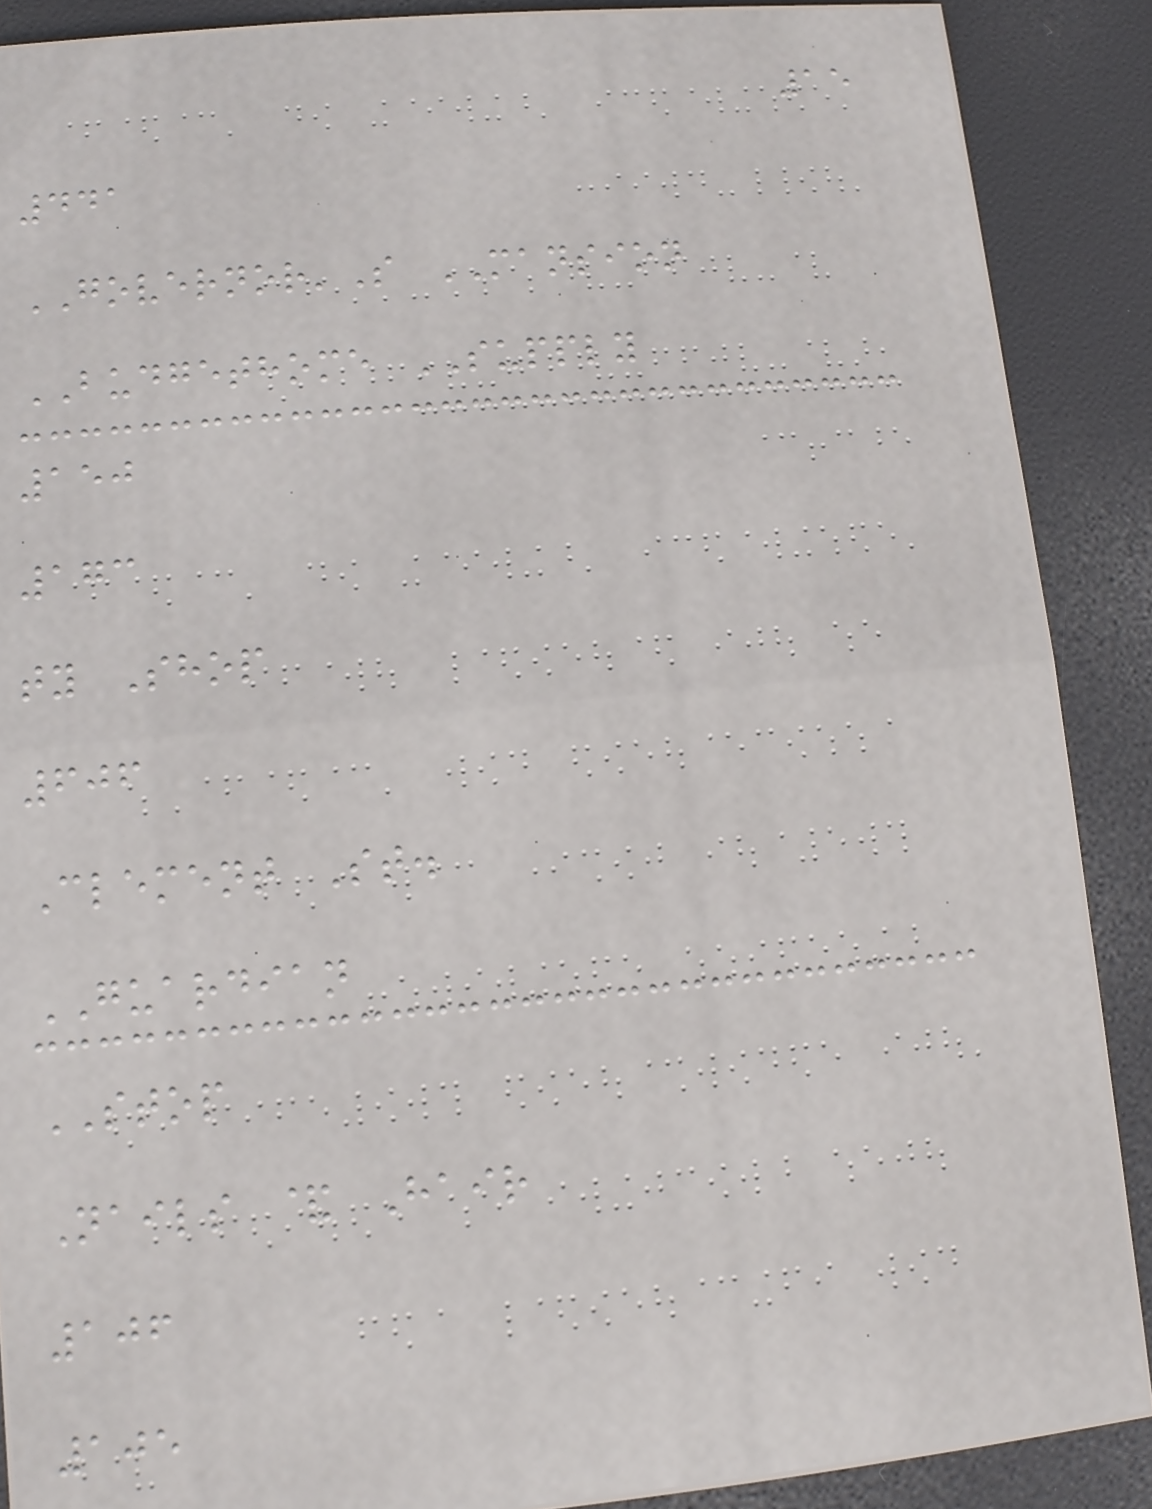15
441
GOVERNOR'S MANSION
BUDGETHOME SUPPLY
150
173
ty Shop
606
Clement St.
GUARDIAN
STOP
Nails & Hair
106
105
